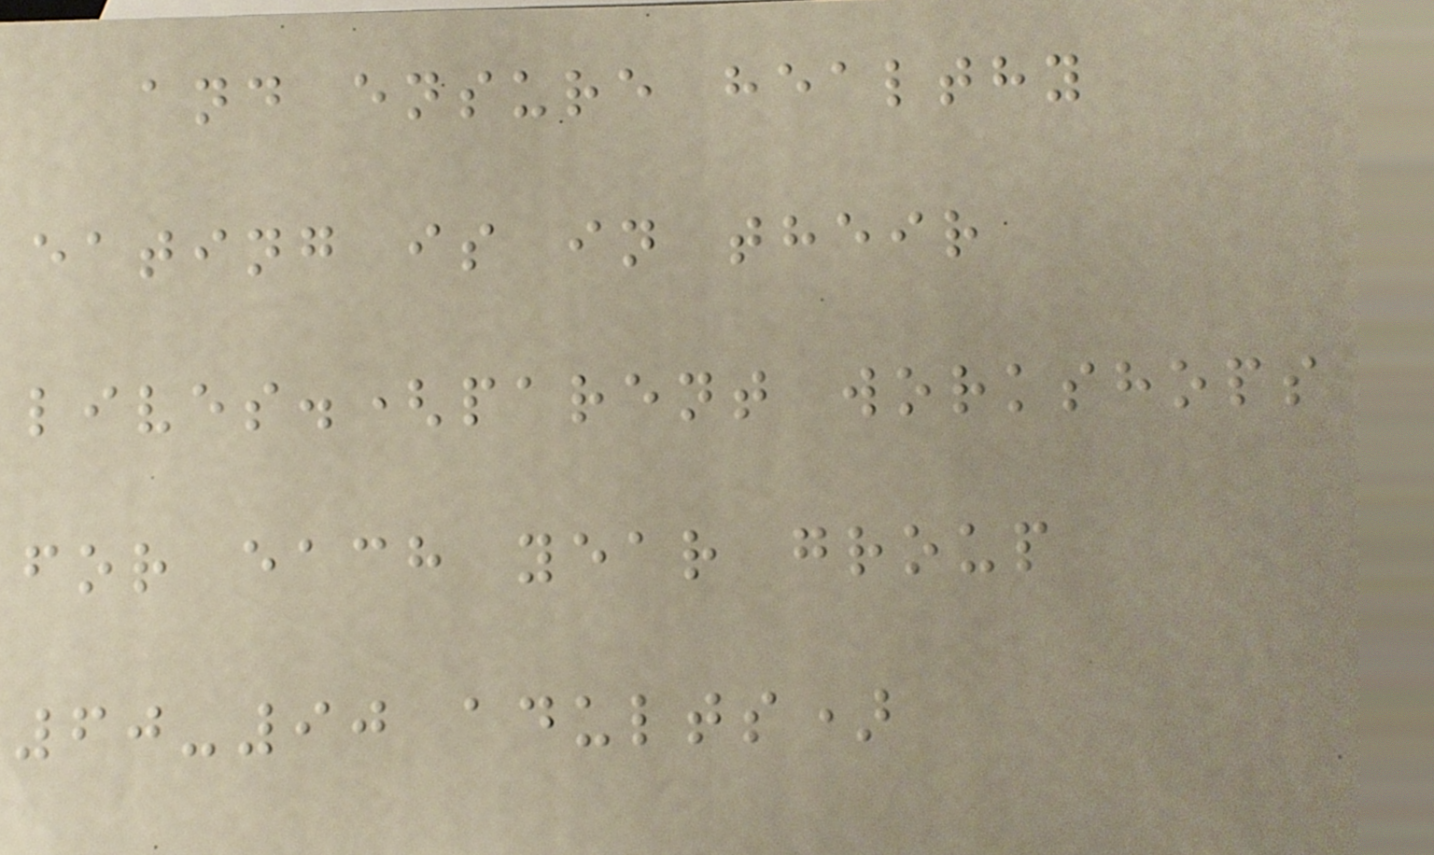and ensure healthy
eating is in their
lives.(parent workshops
for each year group
60-90 adults)
